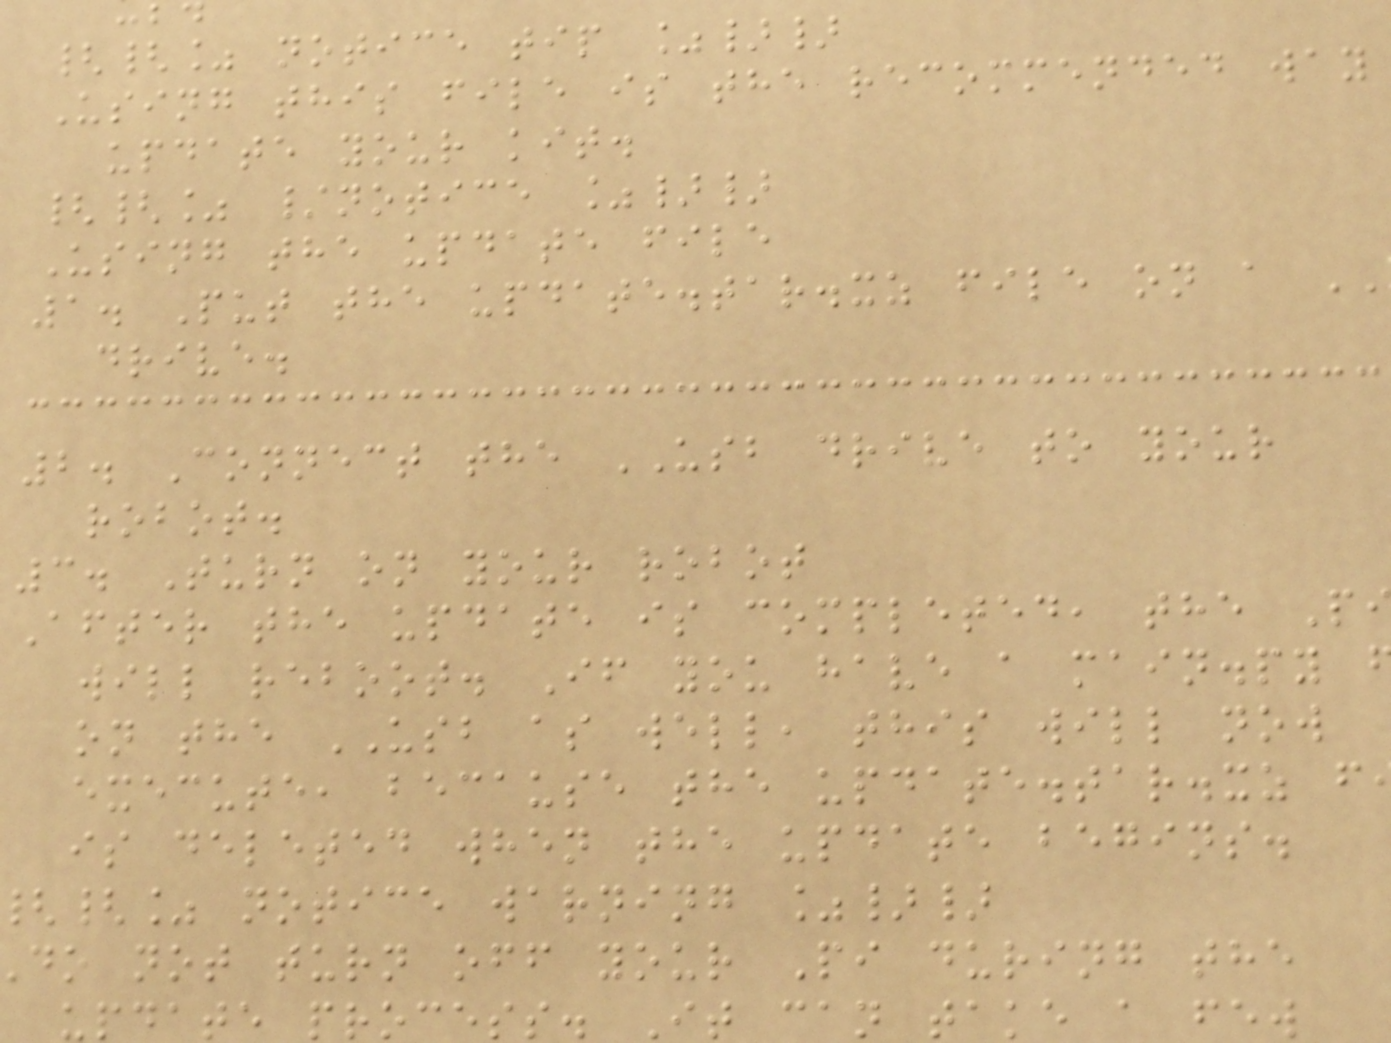{{% notice tip %}}
Using this file is the recommended way
update your kit.
{{% /notice %}}
Using the update file
1. Put the update.tar.xz file on a
drive.
2. Connect the USB drive to your
robot.
3. Turn on your robot
After the update is completed, the P
will reboot. If you have a main.py
on the USB as well, this will now
execute, because the update.tar.xz f
is deleted when the update begins.
{% notice warning %}}
do not turn off your Pi during the
update process. It can take a few
